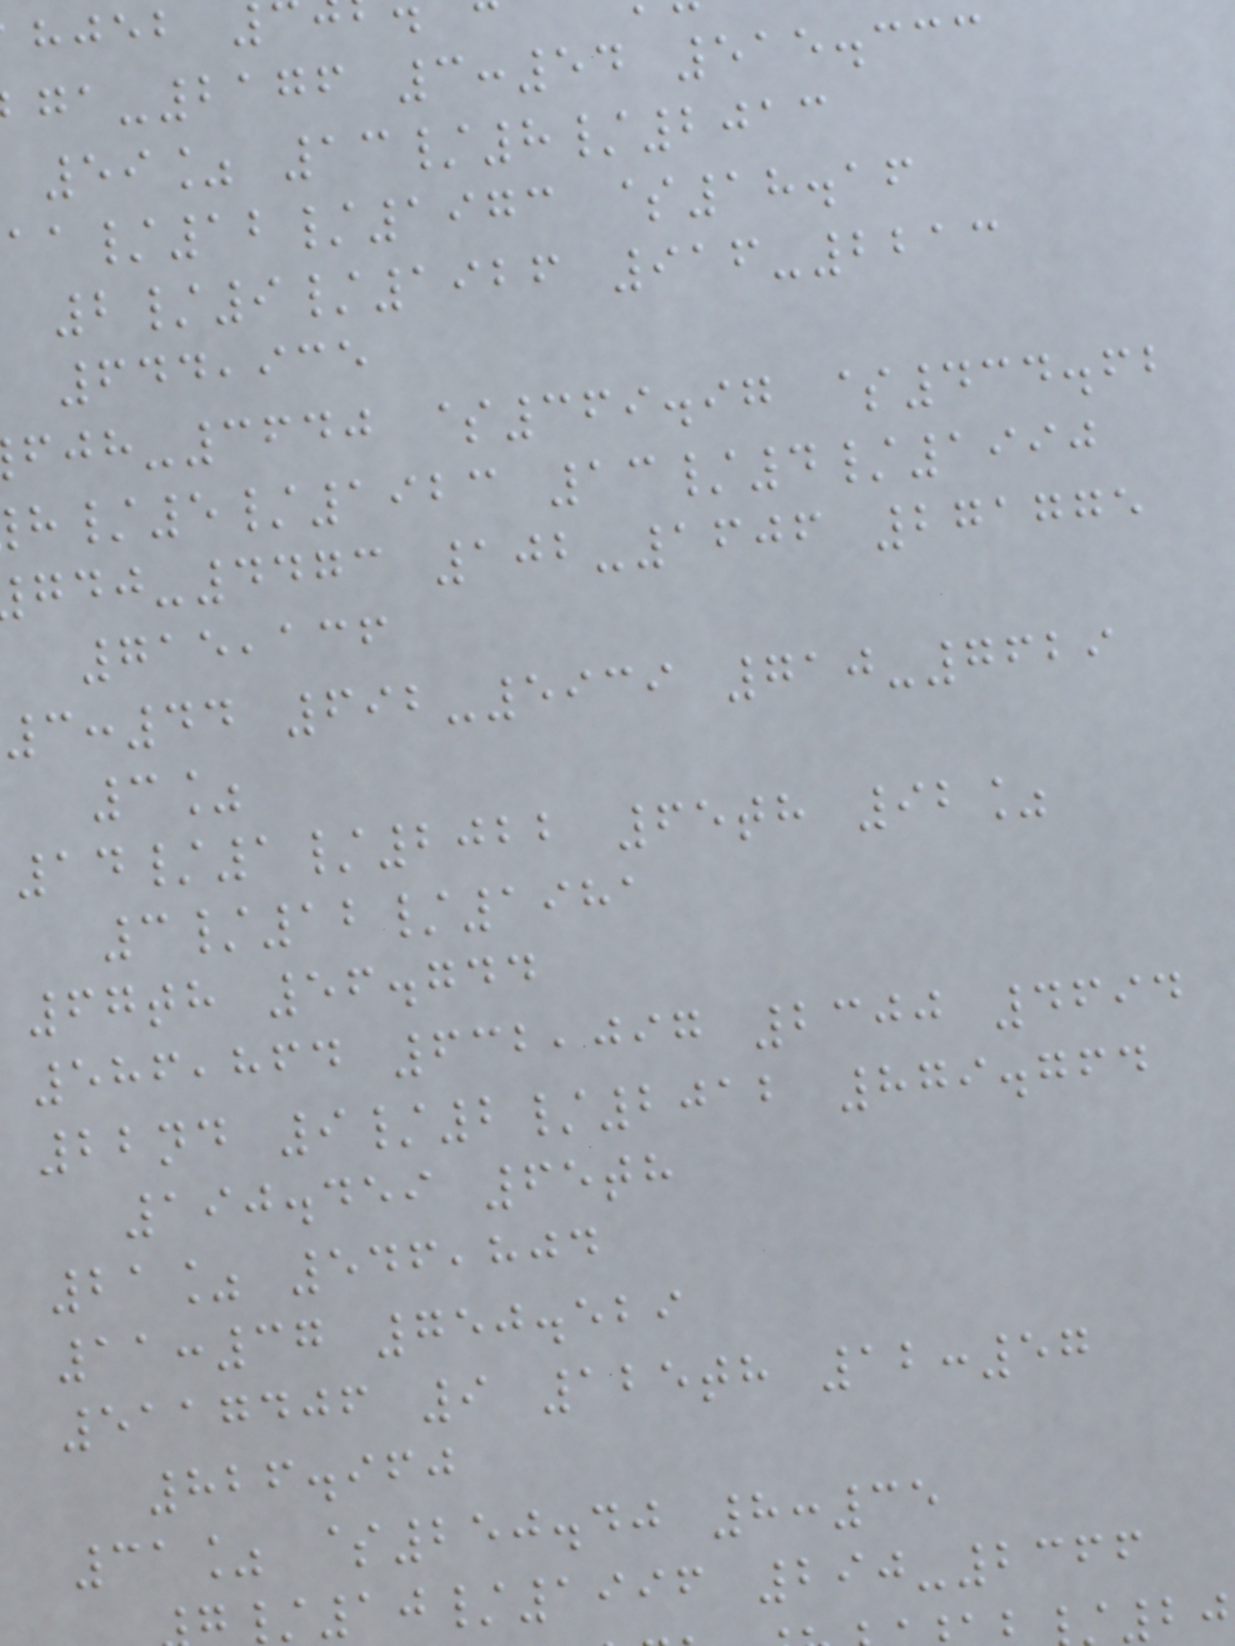-2176 3:54 515.333
59% 13/8/2013
/12/1973 $18.16
2/9/1926 916-2213
644,935
-3640 $369.97 $434.62
/5/1923 13/4/1990
-4473 102-1606 271775
715,136
3:44 692-5939 710-7629
3%
14/1/2022 65th 92%
3/12/1981
67th 56.744
586,864 632,097 2300 4694
22nd 9/2/2012 879.764
190.459 65th
21% 546,804
11:37 750.529
5117406 9 125th 12:57
826.960
31% $250.40 8:35
10/1996 290-2366
